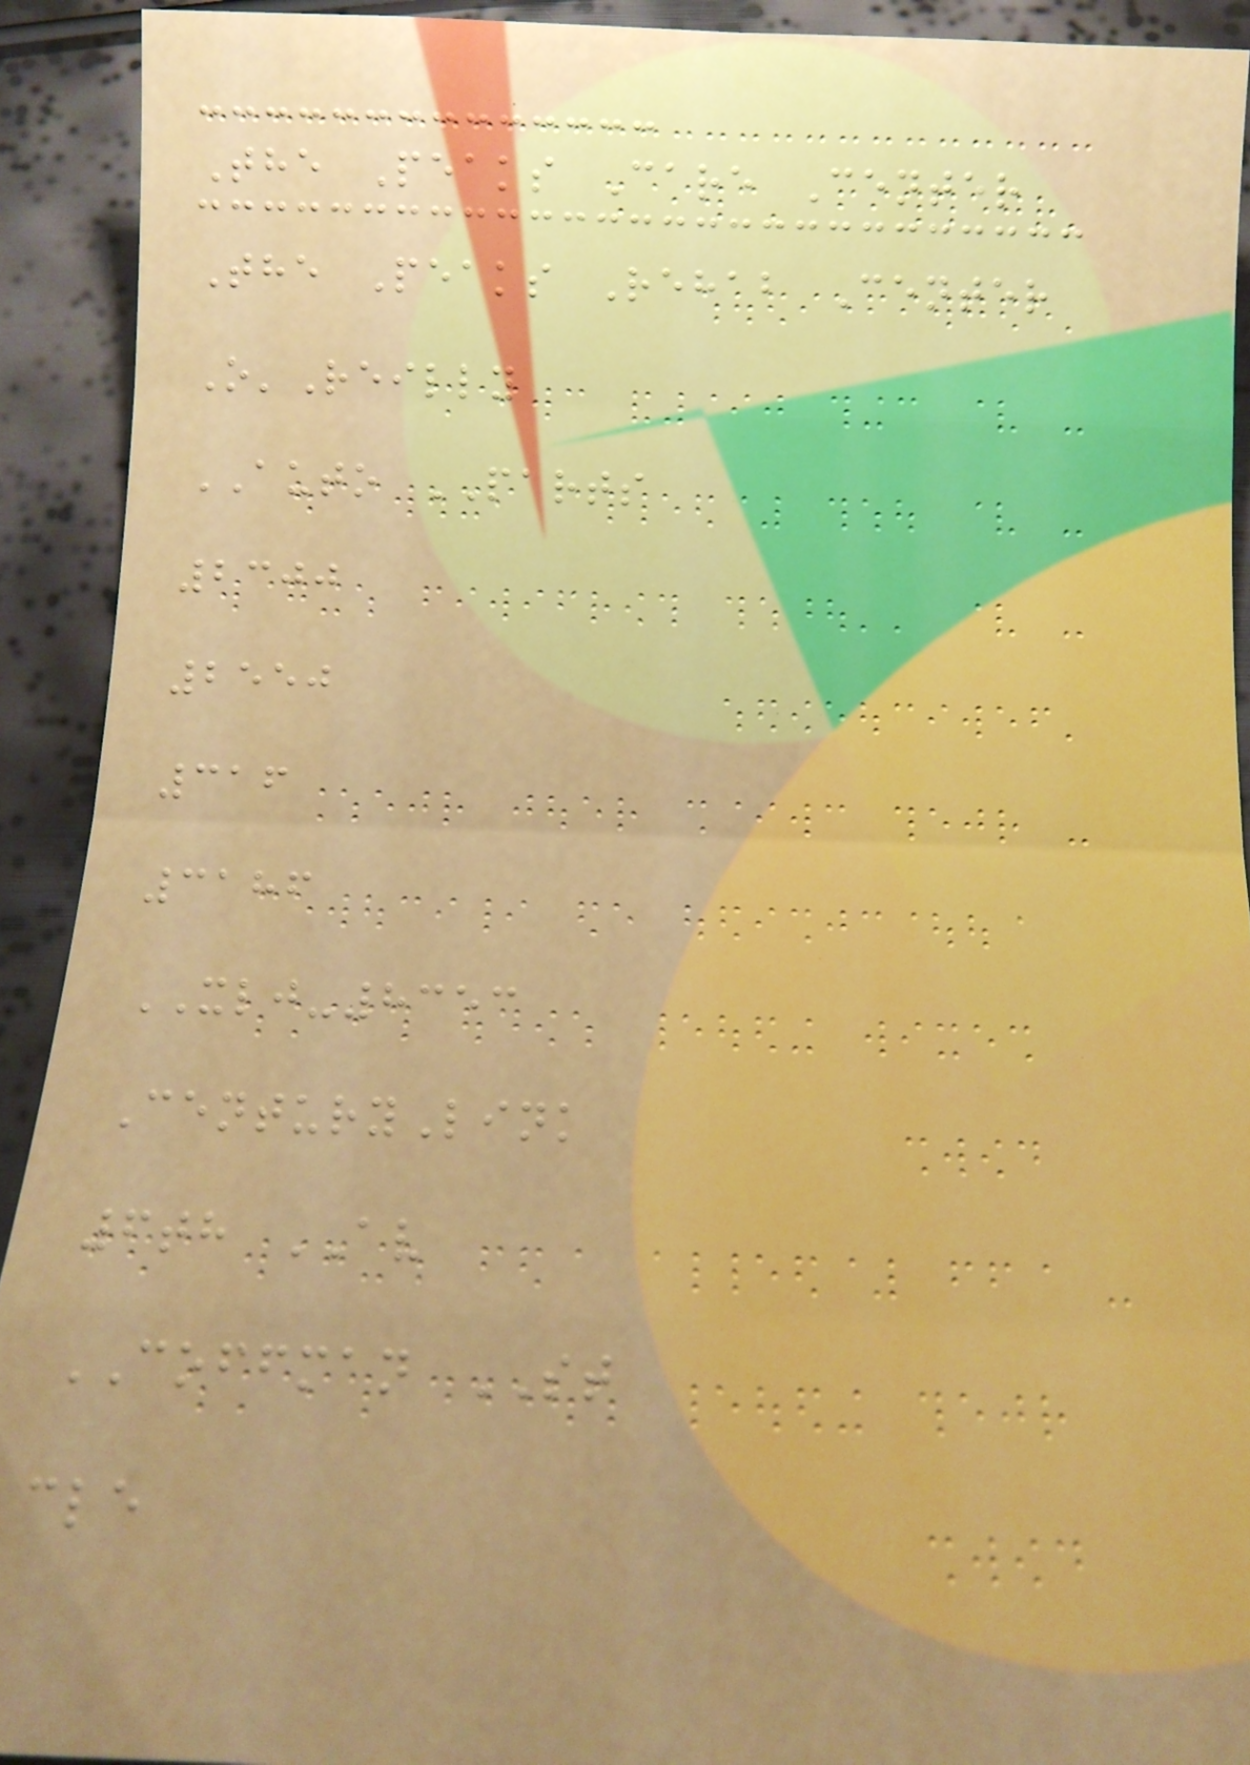The Peaks Care Center
The Peaks Rehab Center
O'Reilly
AUTO PARTS
2300
2550
316
3186
XLJ-8353
CenturyLink
6th AV
COFFMAN ST
cle
